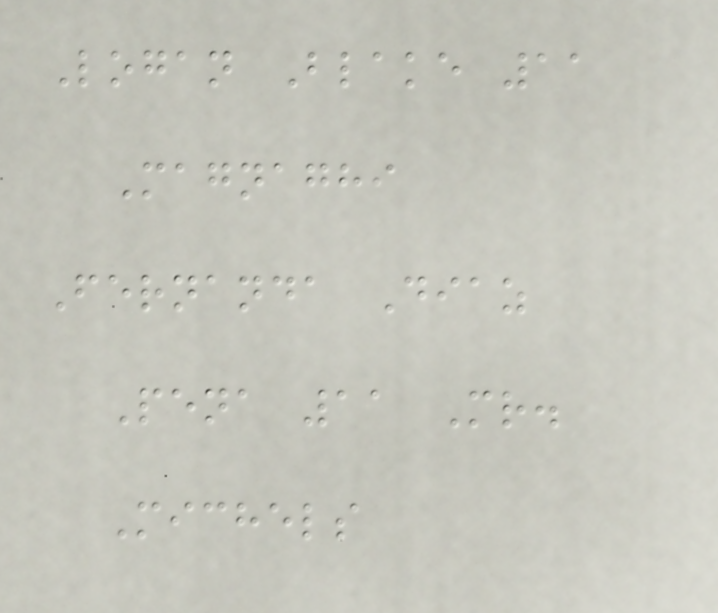Logan Blake 11
Magnaghi
Fernanda Diaz
Pena 11 Mr.
Michels
